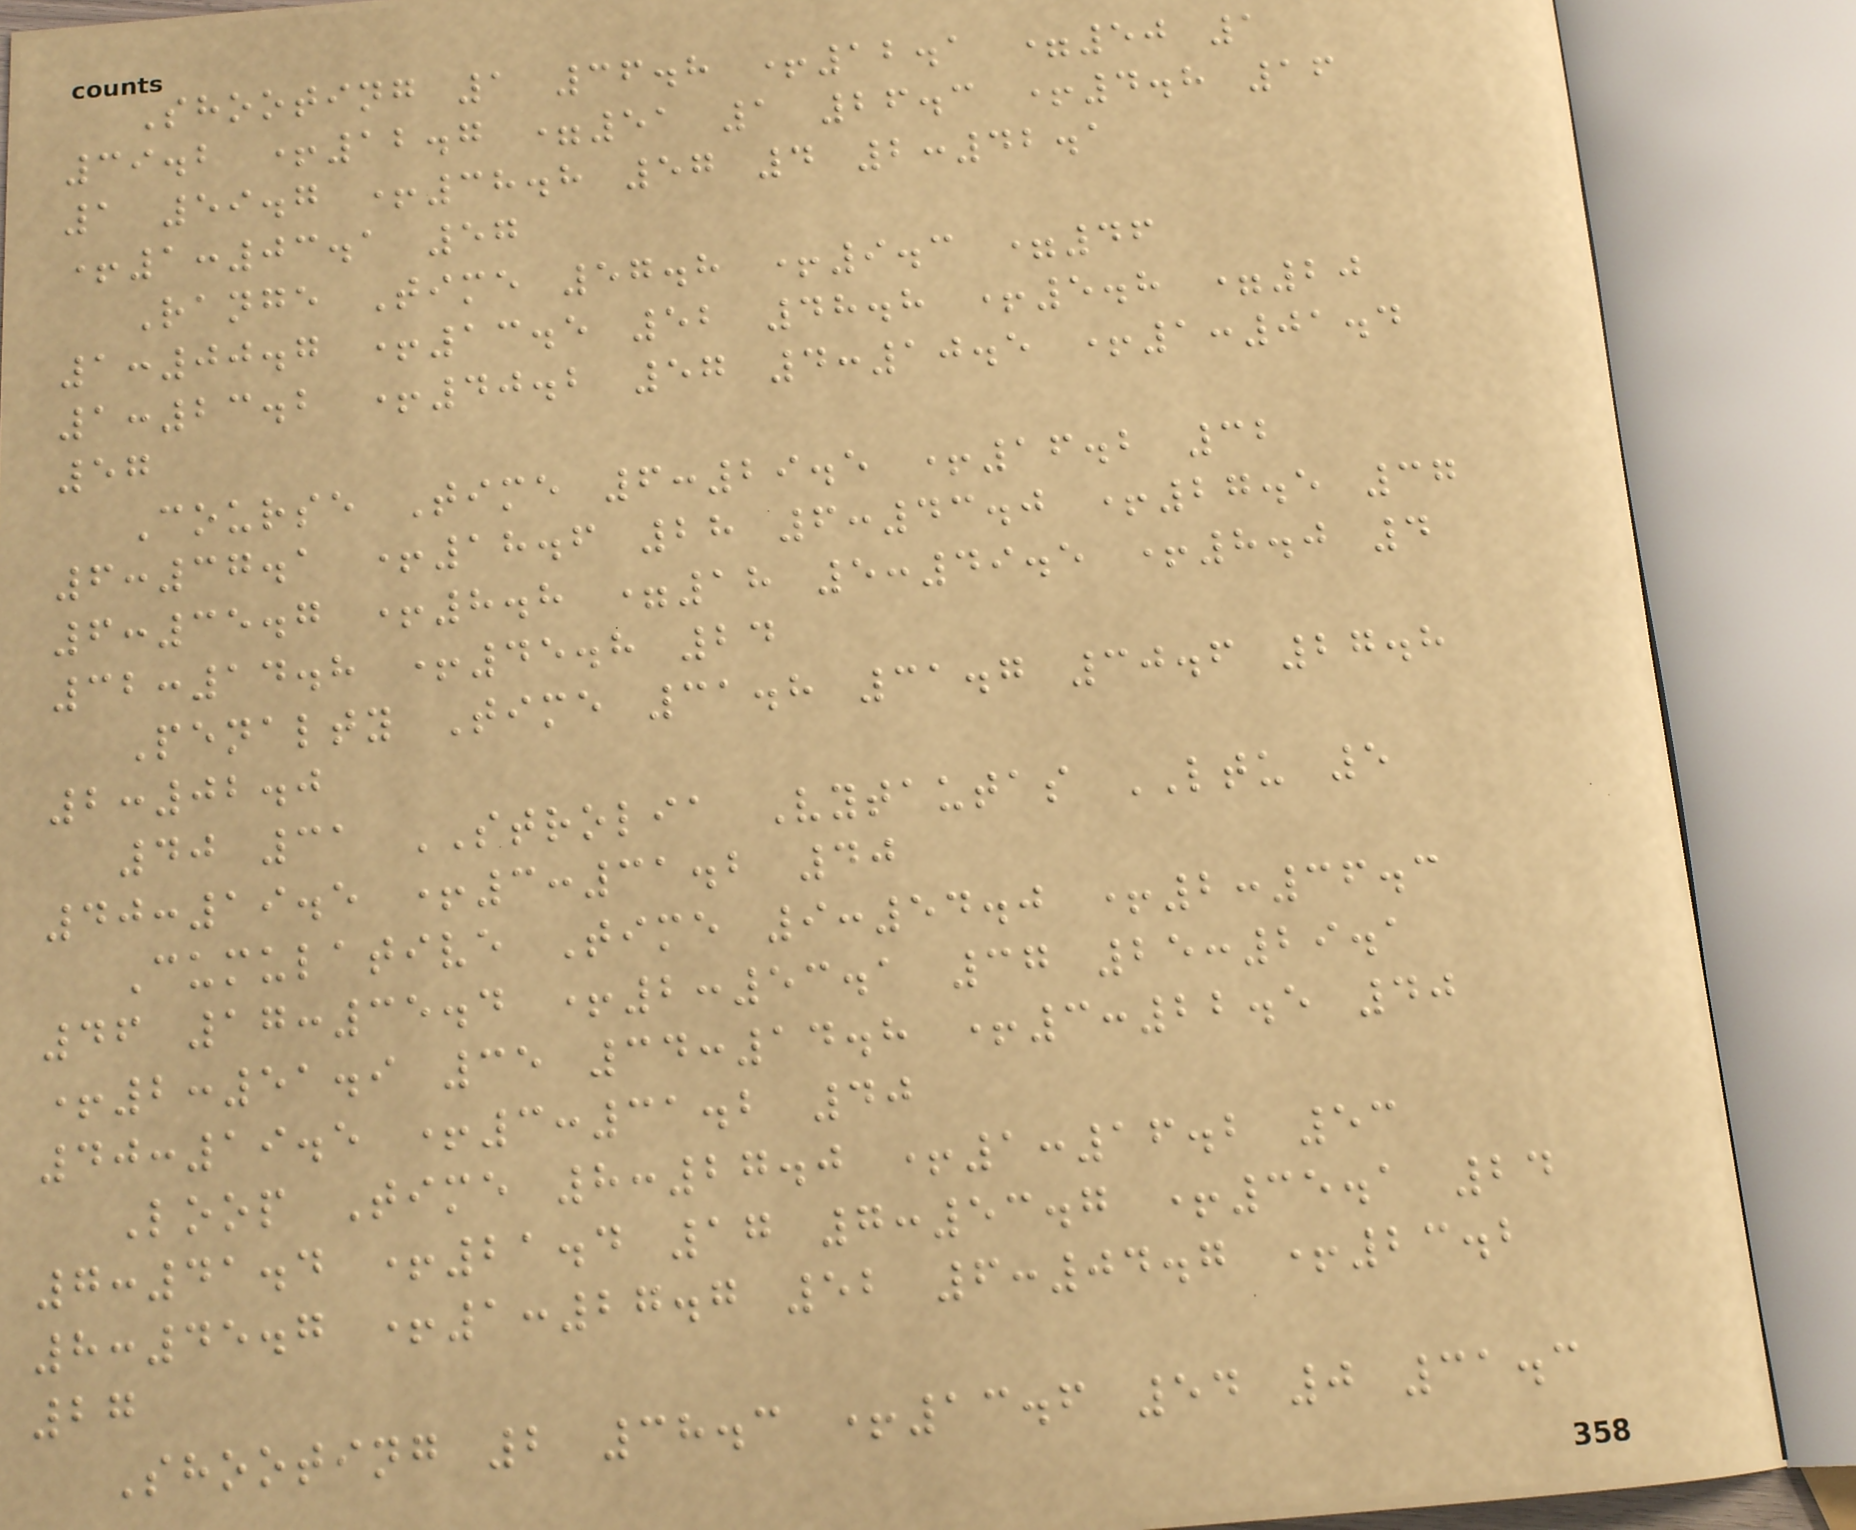Shooting 1 36.8 +12.1 =50 1
39.2 +12.7 =51 1 26.3 +4.8 16
1 59.7 +38.8 57 4 2:42.1
+1:03.1 57
Range Time 57.8 +9.3 =46
1:00.7 +13.5 52 48.8 +5.8 =20
1:23.2 +40.2 57 4:10.5 +1:01.4
57
Course Time 6:29.5 +16.2 32
6:37.1 +18.6 28 6:43.0 +27.5 37
6:35.7 +8.8 =18 5:49.5 +8.0 4
32:14.8 +45.8 24
Penalty Time 31.8 31.7 30.6 27.8
2:02.0
40 31 STROLIA Vytautas LTU 5
40:19.5 +3:31.2 40
Cumulative Time 9:54.0 +2:36.3
46 17:35.4 +2:53.1 37 25:29.1
+2:51.9 35 34:14.8 +3:22.5 40
40:19.5 +3:31.2 40
Loop Time 8:27.0 +1:16.2 53
7:41.4 +21.4 17 7:53.7 +35.1 24
8:45.7 +1:27.7 52 6:04.7 +23.2
27
Shooting 2 38.3 +13.6 54 0 31.3
